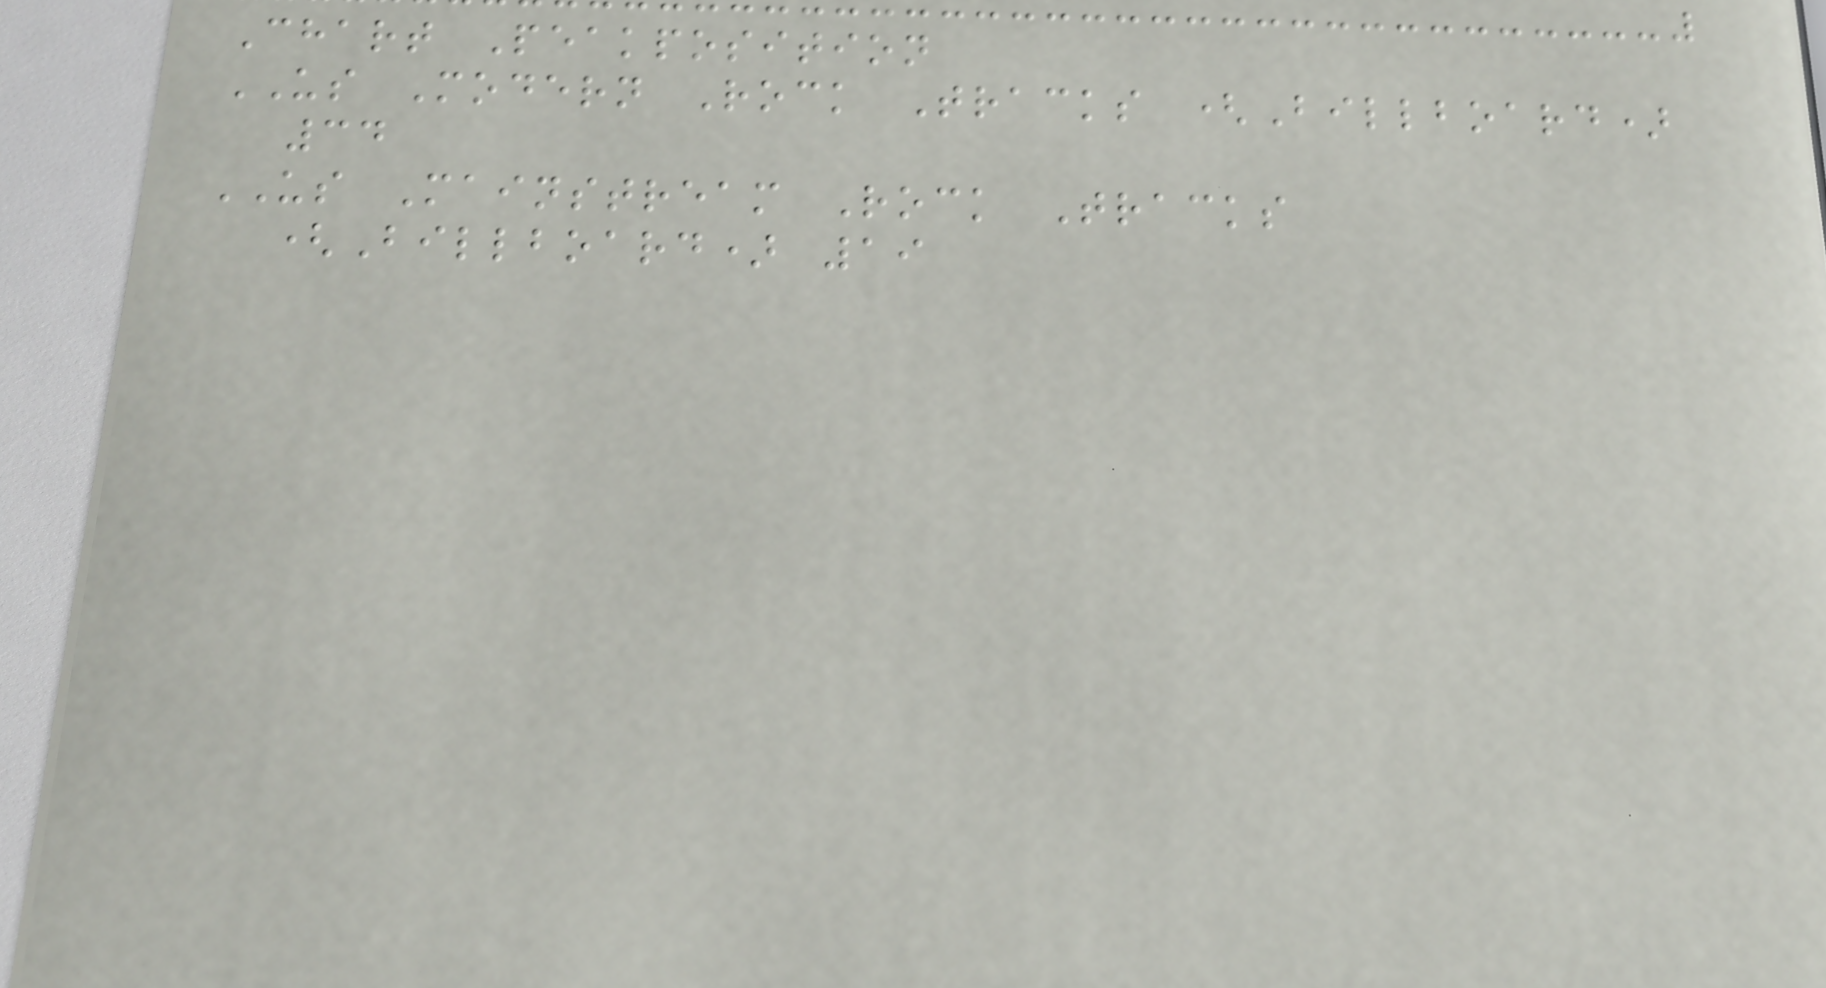Chart Peakposition
US Modern Rock Tracks (Billboard)
34
US Mainstream Rock Tracks
(Billboard) 19
